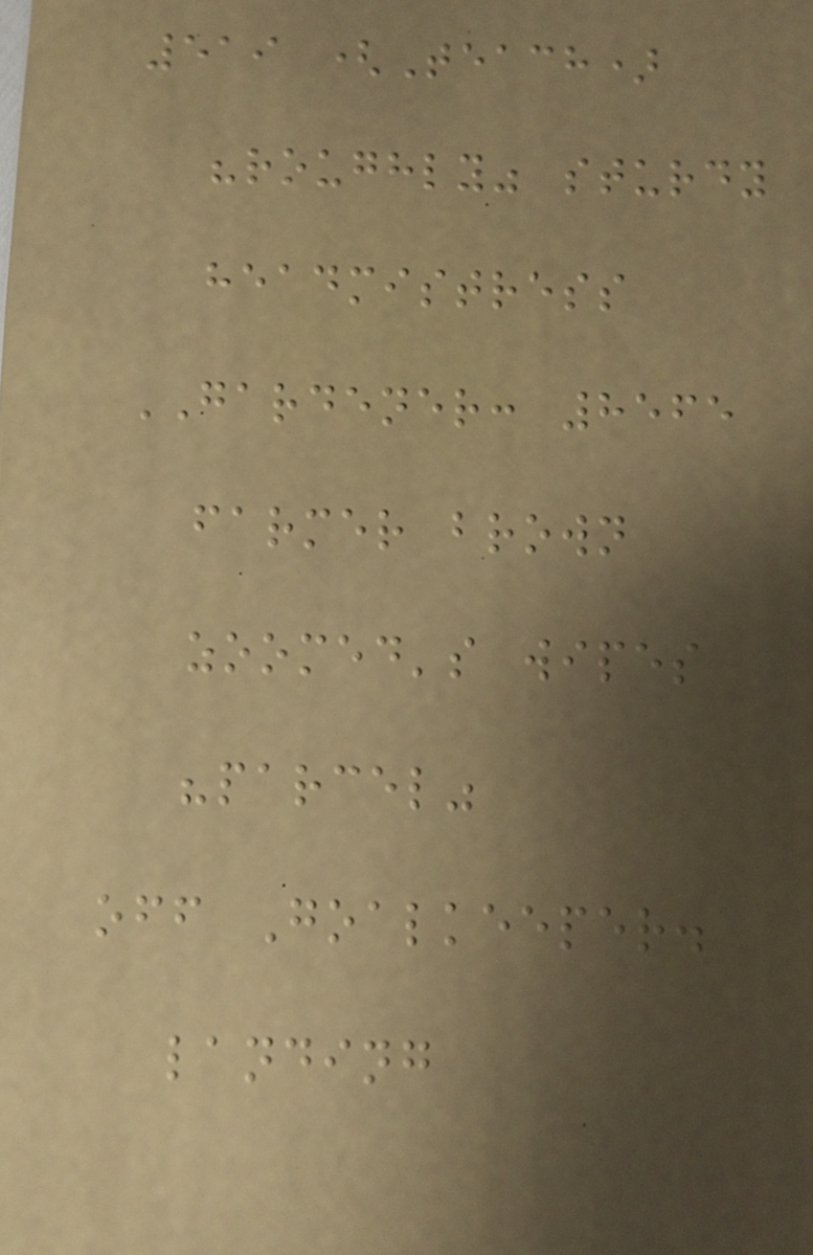519 (Teach)
"roughly" sturdy
headmistress
GARDENER: 8565
farmer brown
zoomed's wipes
"parcel"
off Goalkeeper.
landing
